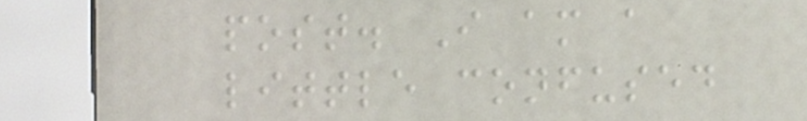post. I am a
little confused
